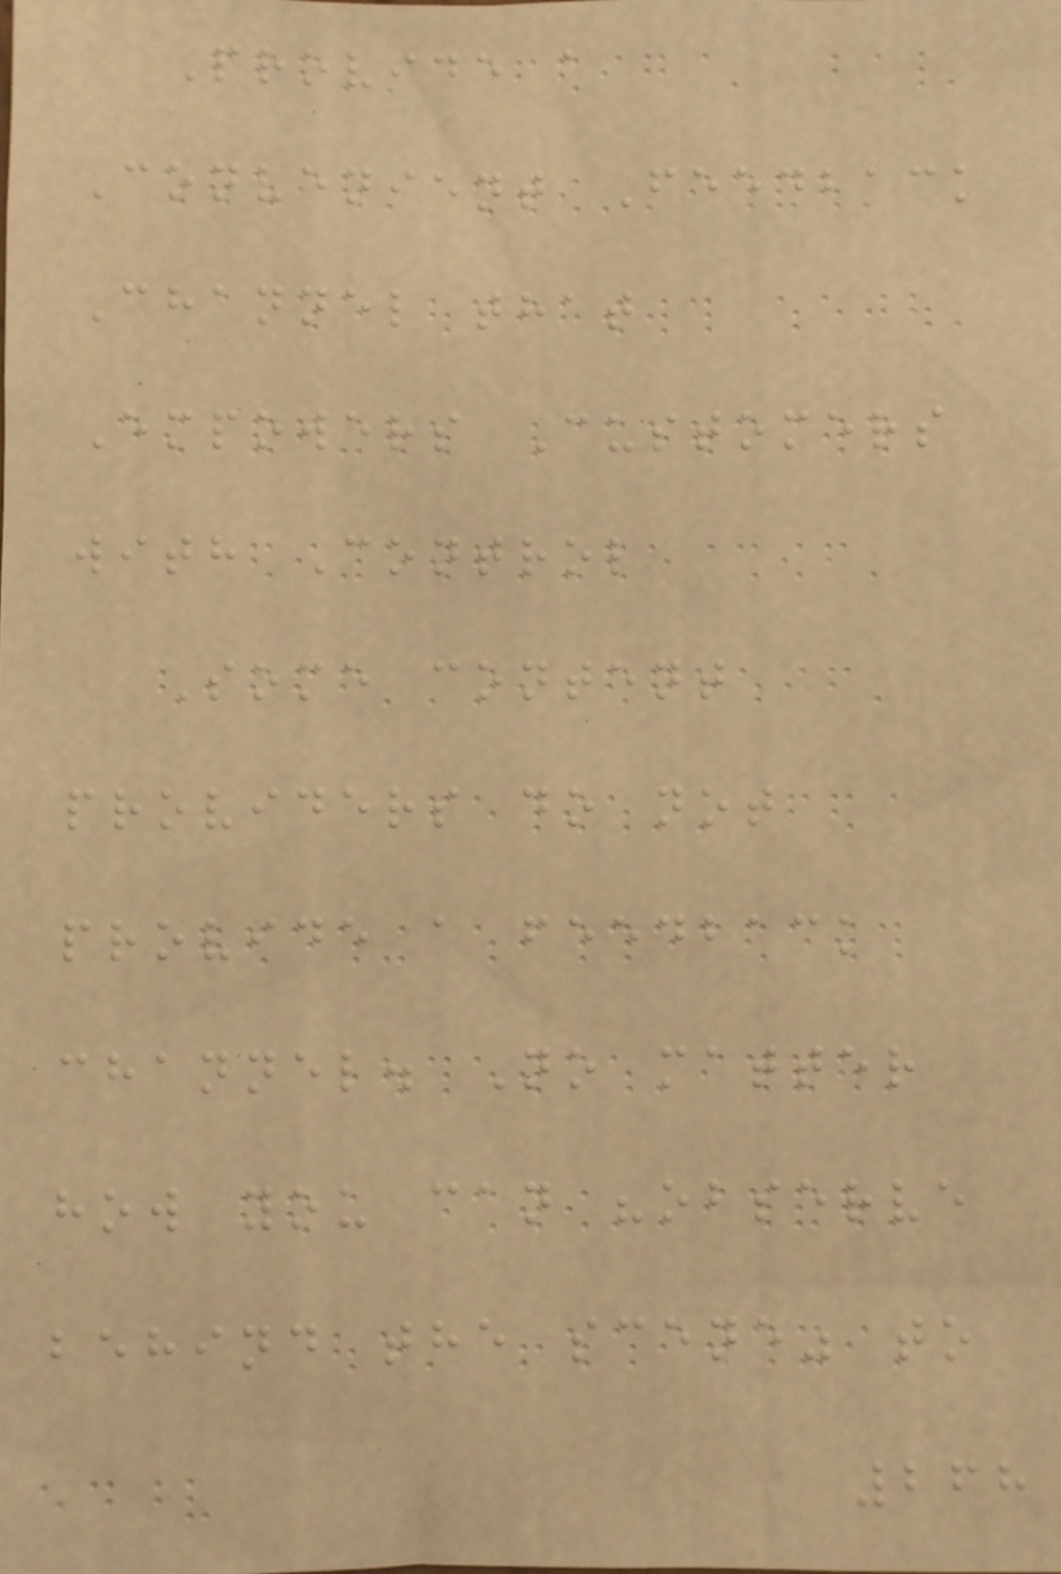Provide a
Convenient Feedback
Channel that
Empowers Customers
with Control
Some content
providers do not
provide a feedback
channel. No matter
how you can "observe
behind the scene" to
268
